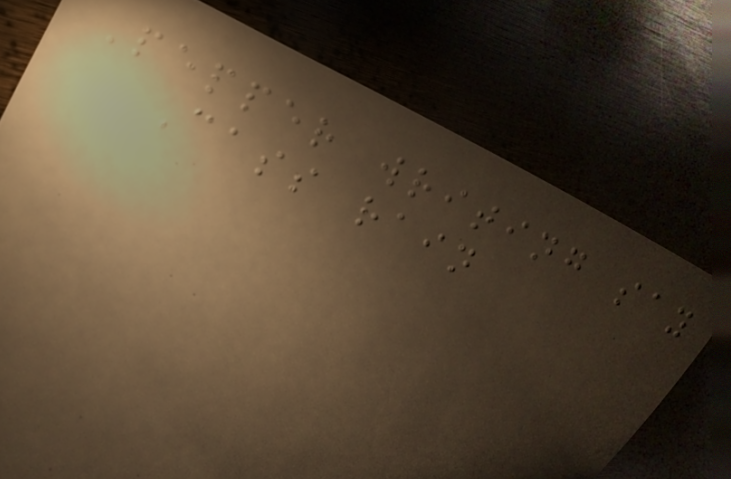Pepper writing say
Cass rain
